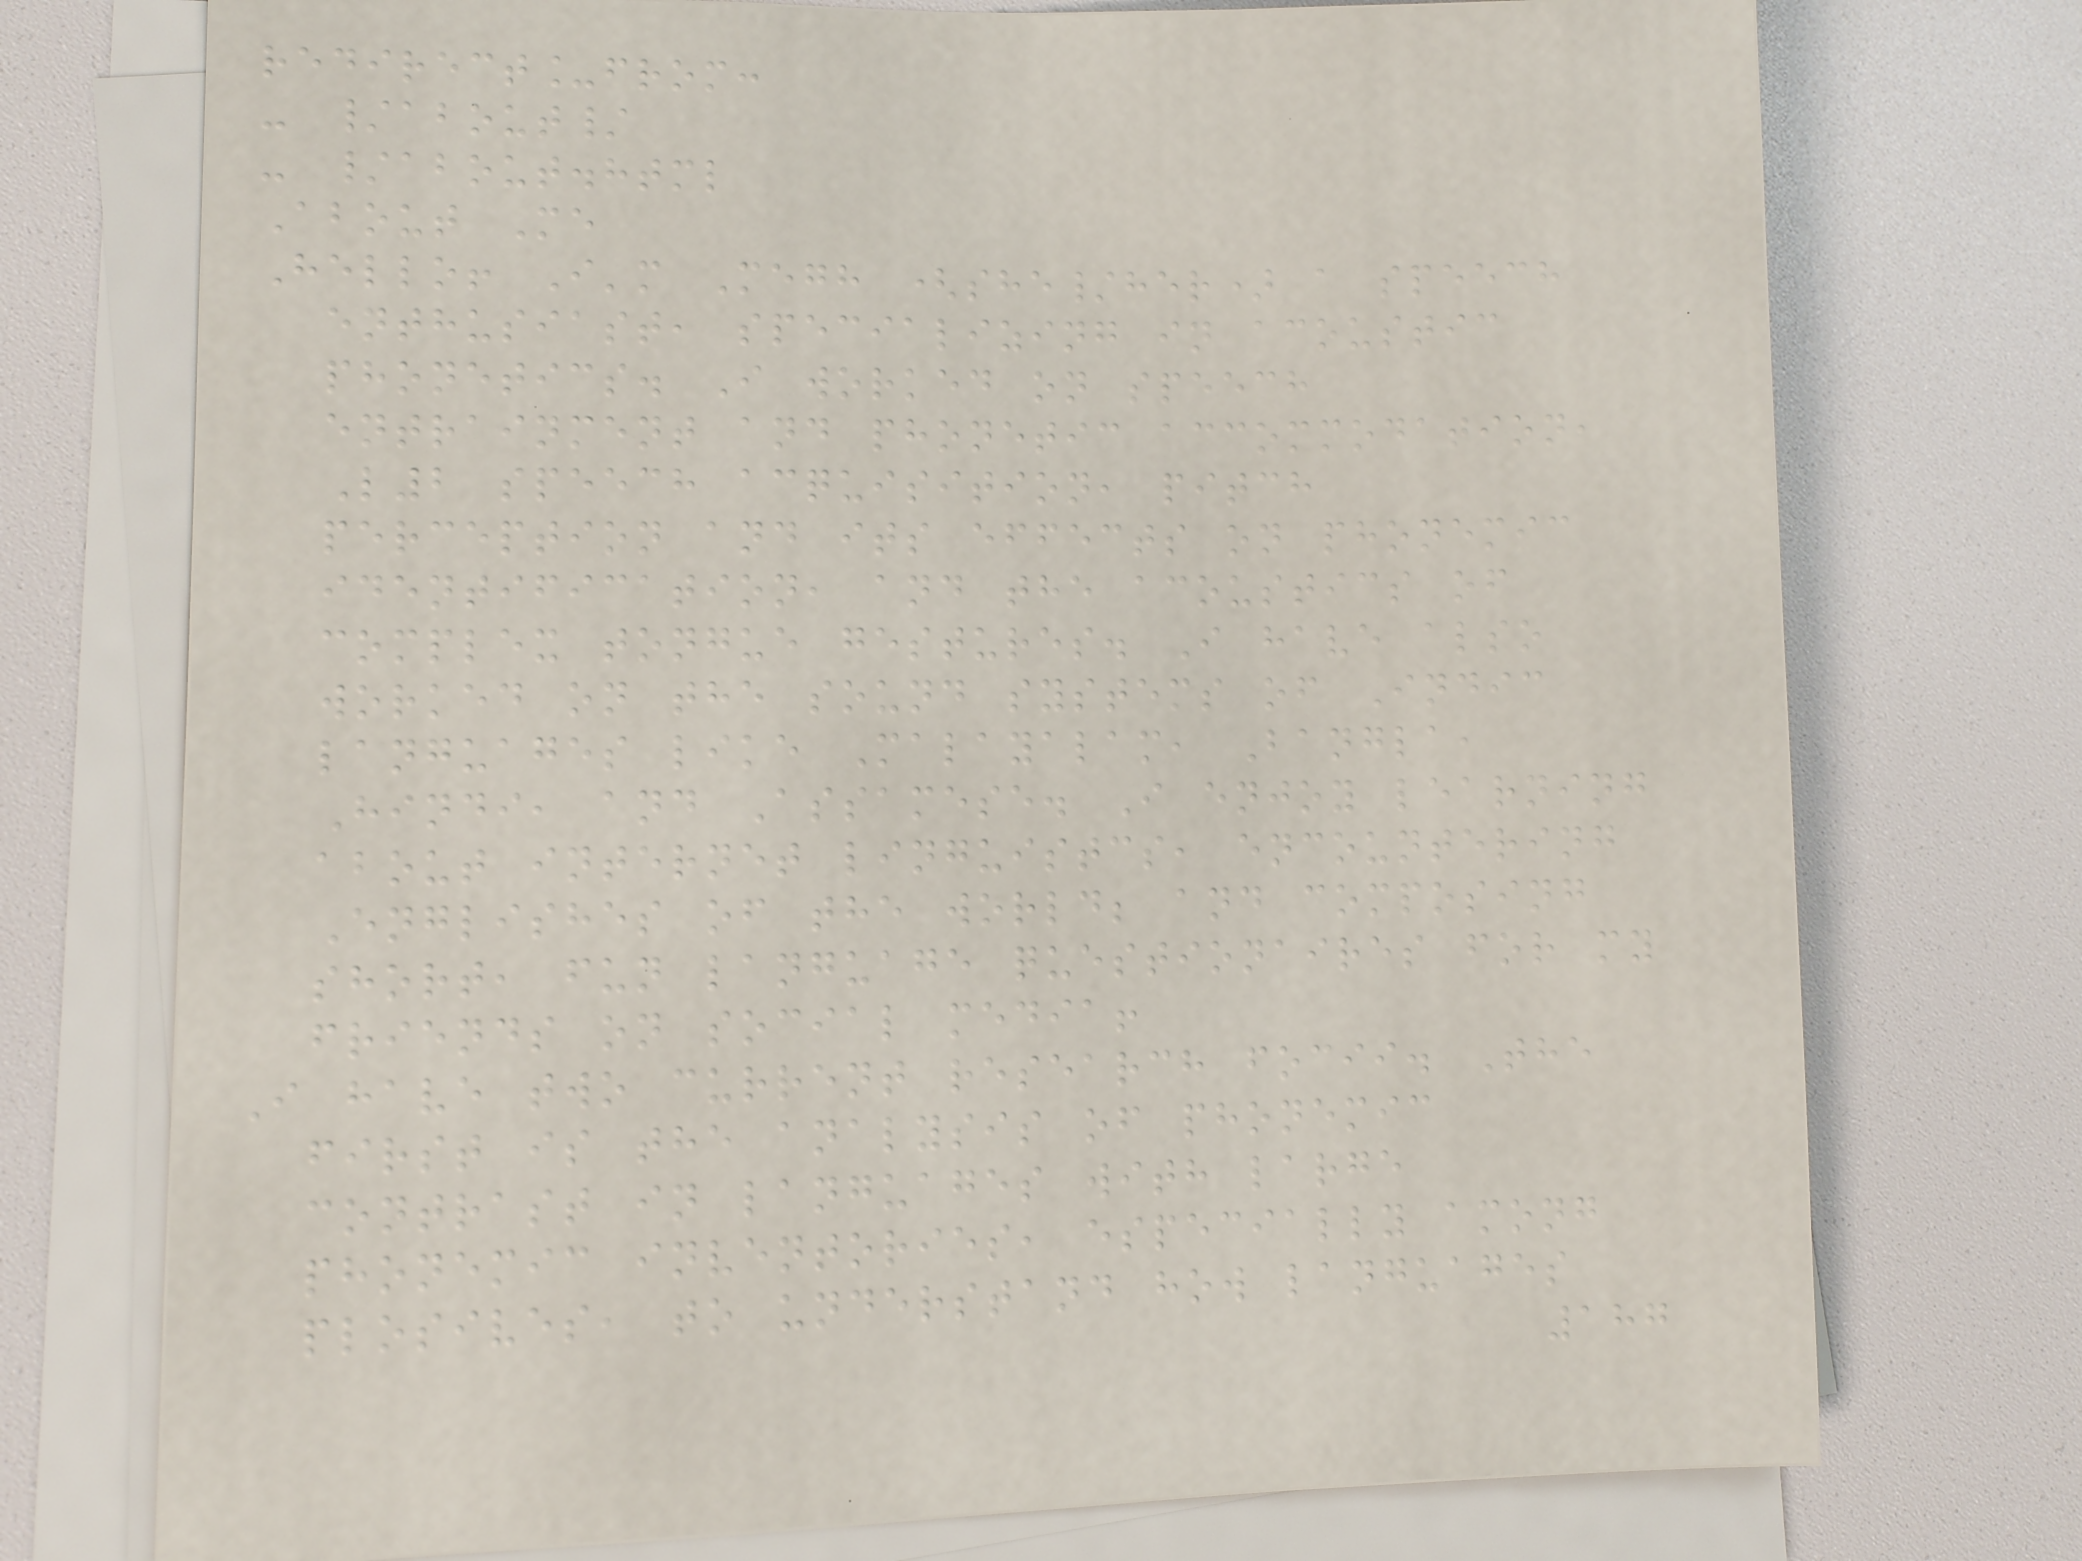redirect_from:
- /about/
- /about.html
About Me
Hello! I'm Megh (she/her) a speech
enthusiast, specializing in acoustic
phonetics. I worked on speech
entrainment and phonetic accommodation,
L2 speech acquisition, pitch
perception and its effects on phonemic
identification, and the acoustics of
complex tongue gestures. I have also
worked on the sound systems of Indic
languages like Malayalam, Bangla,
Hindi, and Assamese. I enjoy learning
about internet linguistcs, encountering
Englishes of the world; and composing
short, fun language questionaires for my
friends on social media!
I have two current research focii. The
first is the analysis of phonemic
contrast in languages with large
phonemic inventories, especially among
plosives, to understand how languages
187
